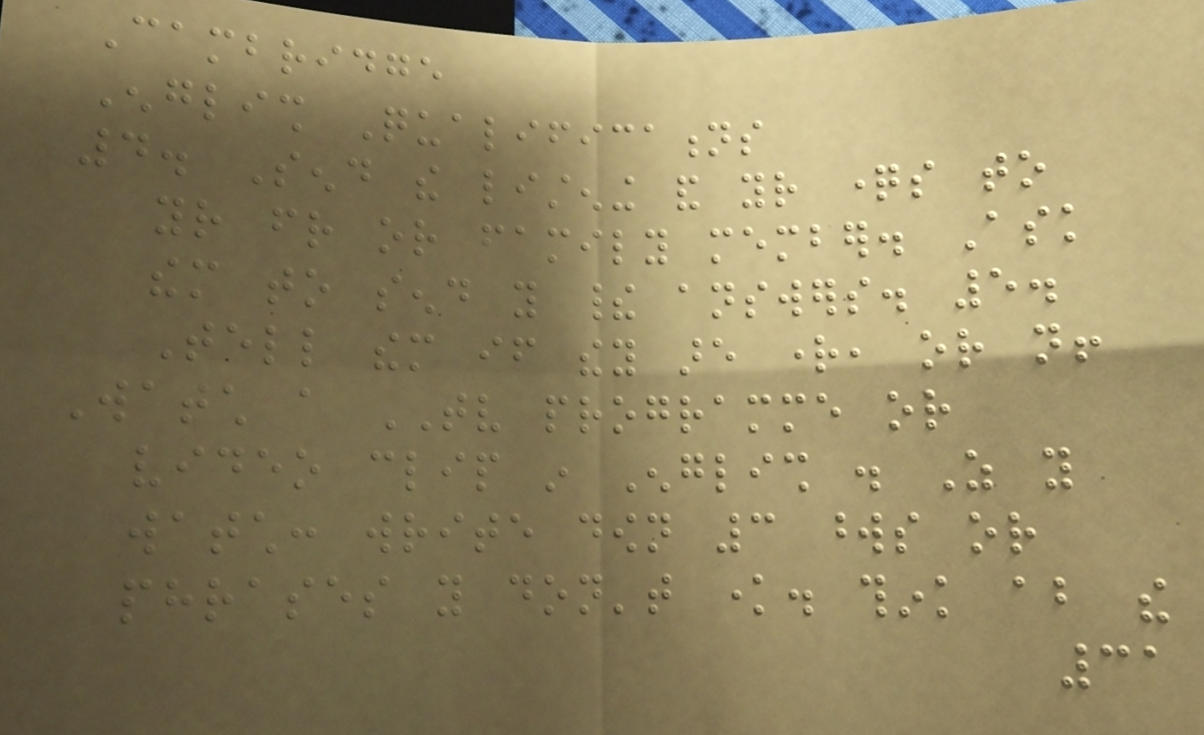Cambridge
English Qualifications
4. Send the listening and your questions to
your friend or family member. Ask
them to send you their answers. 5.
Tell them if they are right, or not!
Watch a TV programme or
video clip in English . As you
watch: write down 3 words or
phrases you don't know. think about the
31
